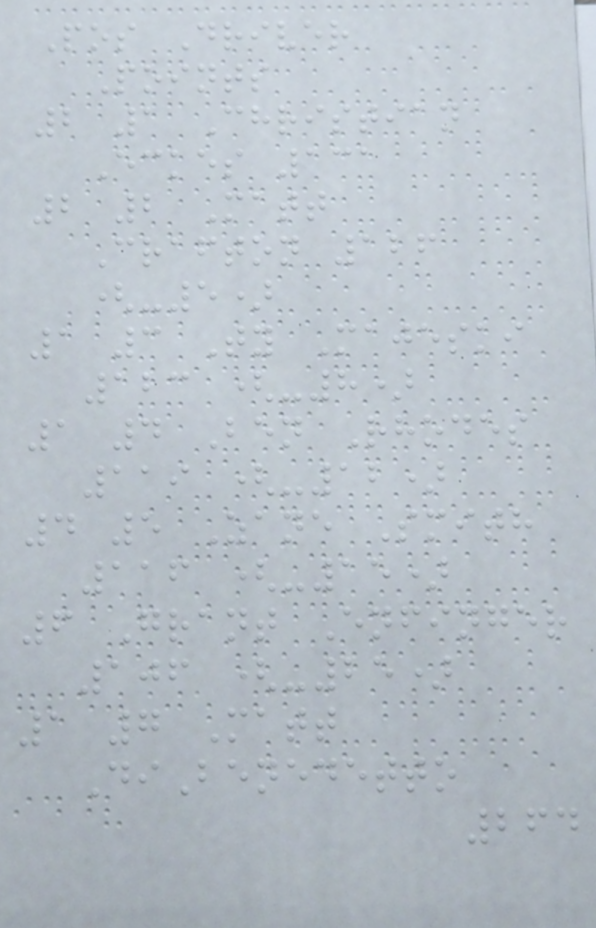Pos Driver
Points
2 1 Christian
Eckes 131
2 2 Matt
Crafton 126
(-5)
1 3 Ty Majeski
123 (-8)
1 4 Ben Rhodes
119 (-12)
4 5 Zane Smith
116 (-15)
6 Grant Enfinger
106 (-25)
1 7 Matt
DiBenedetto
264
